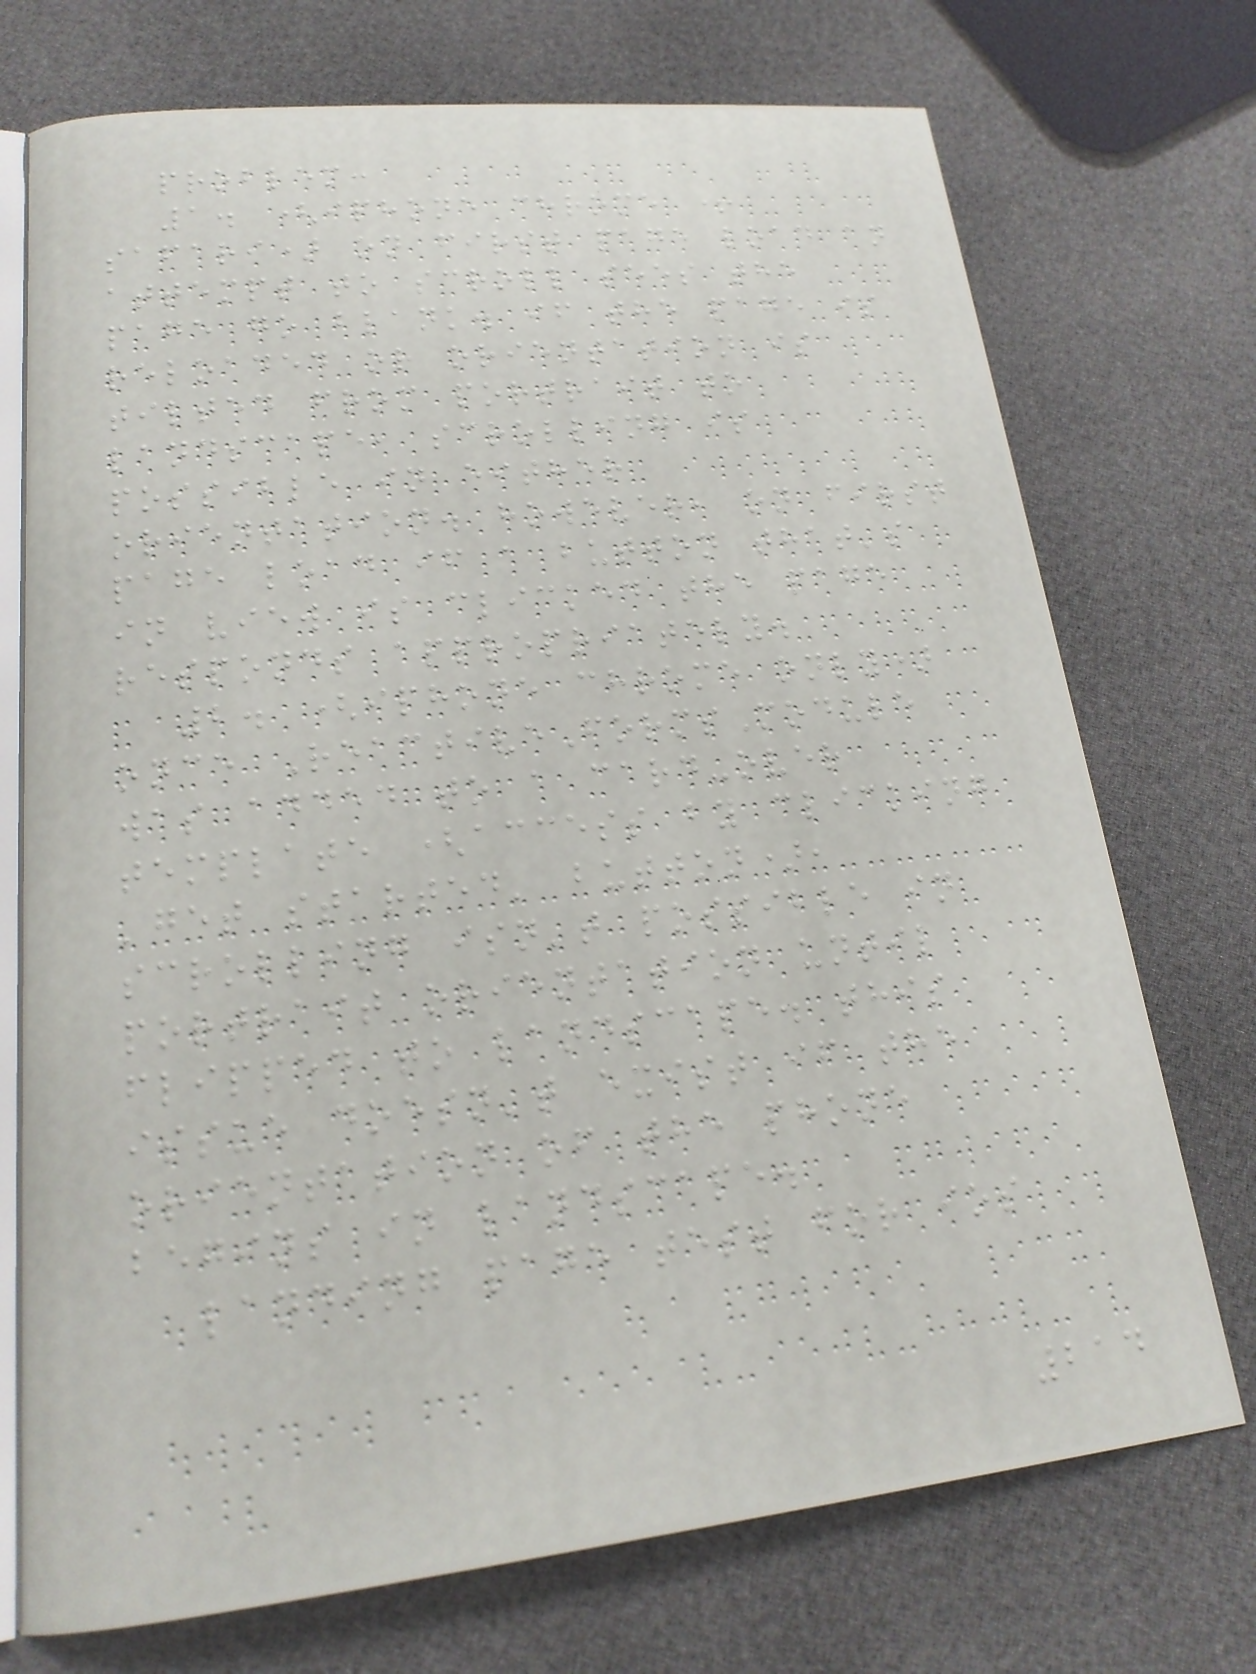problem:
1. (iphone chrome +
safari) on first page load an
attempt to scroll sees the
page go blank. if the page is
reloaded or orientation is
tilted from portrait to
landscape, scrolling is
possible in either
orientation. however, on first
page load if a button that's
in view is clicked the page
responds appropriately.
2. (iphone chrome only)
once ReactiveFormsModule
was added to a card-over
template (access by clicking
'get started' button),
scrolling isn't possible in
portrait orientation until
flipped to landscape. this
issue doesn't exist if the
orientation of the phone
begins in landscape.
landing page test for ios
214
